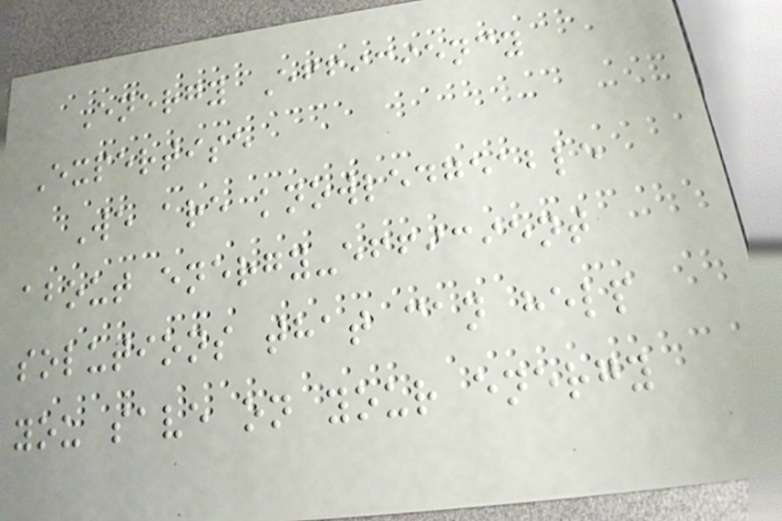Energy Efficiency
Expertise
We are knowledgeable
about energy-efficient
solutions that can help
you save on your energy
